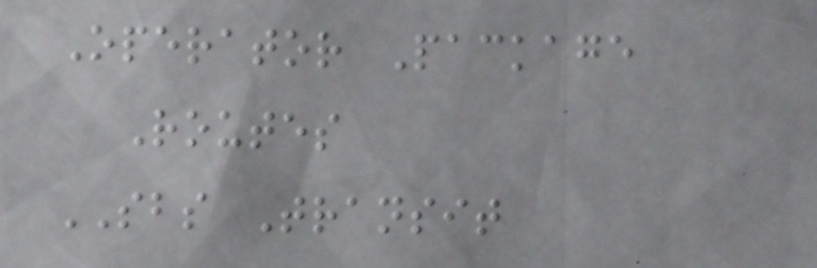Operator Package
Routes
SBS Transit
